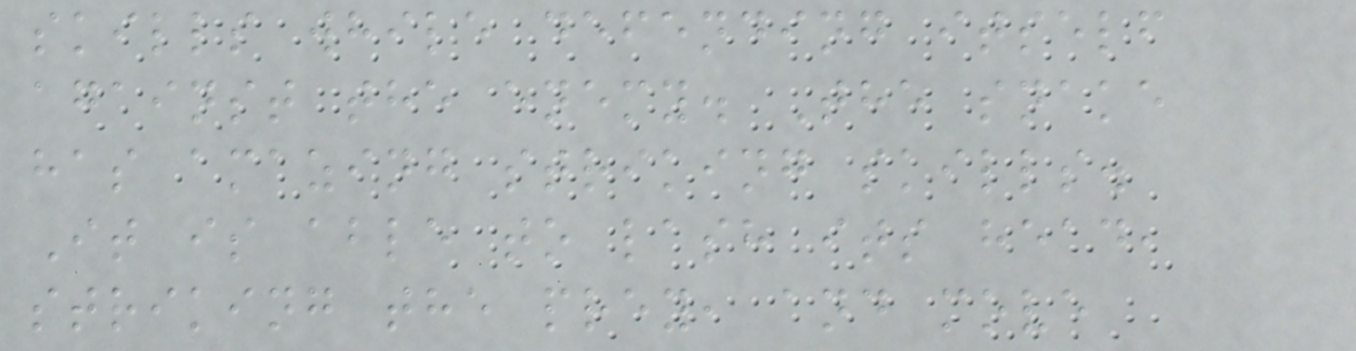skills while defending itself
against the enemy. The snake
has amazing striking skills.
It is able to lash its head,
striking the prey, and move
